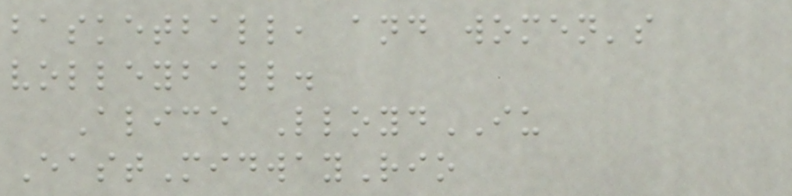basketball, and women's
volleyball.
Alice LloydIU
EastMidwayRio
